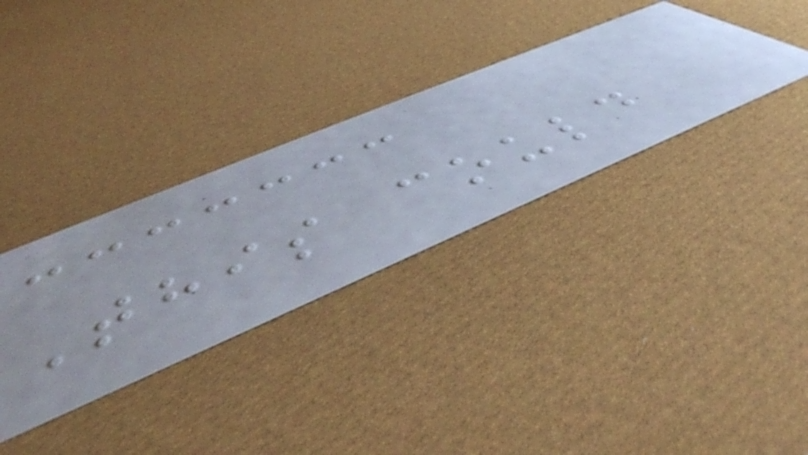This could
